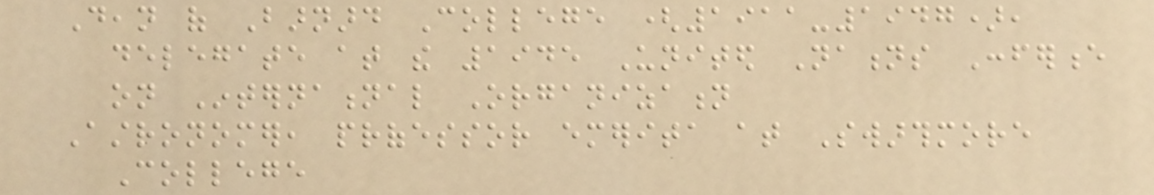Dean of Barnard College (1911-1947),
delegate at the 1945 United Nations Conference
on International Organization
Astronomer, professor emerita at Swarthmore
College
